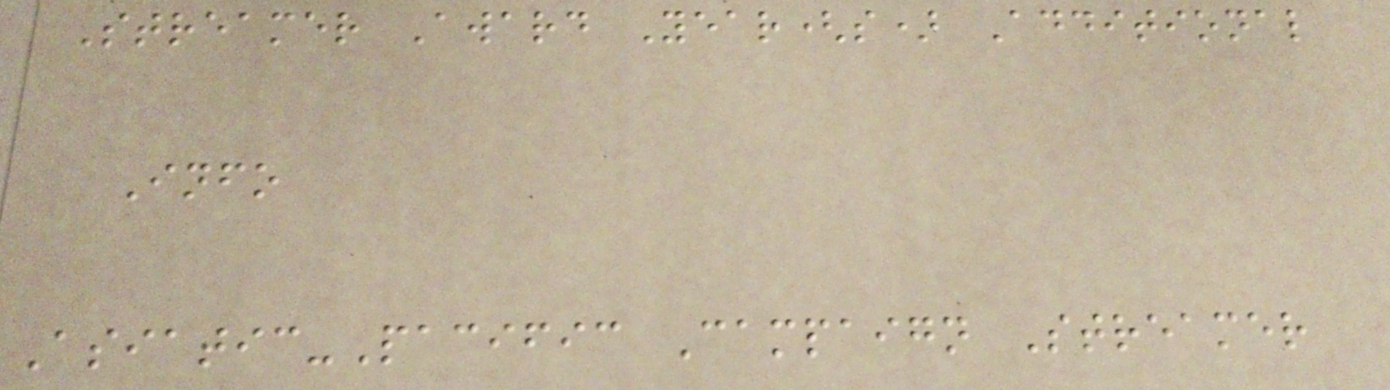Streamer Award Year(s) Additional
Info
Asiatic-Pacific Campaign Streamer
